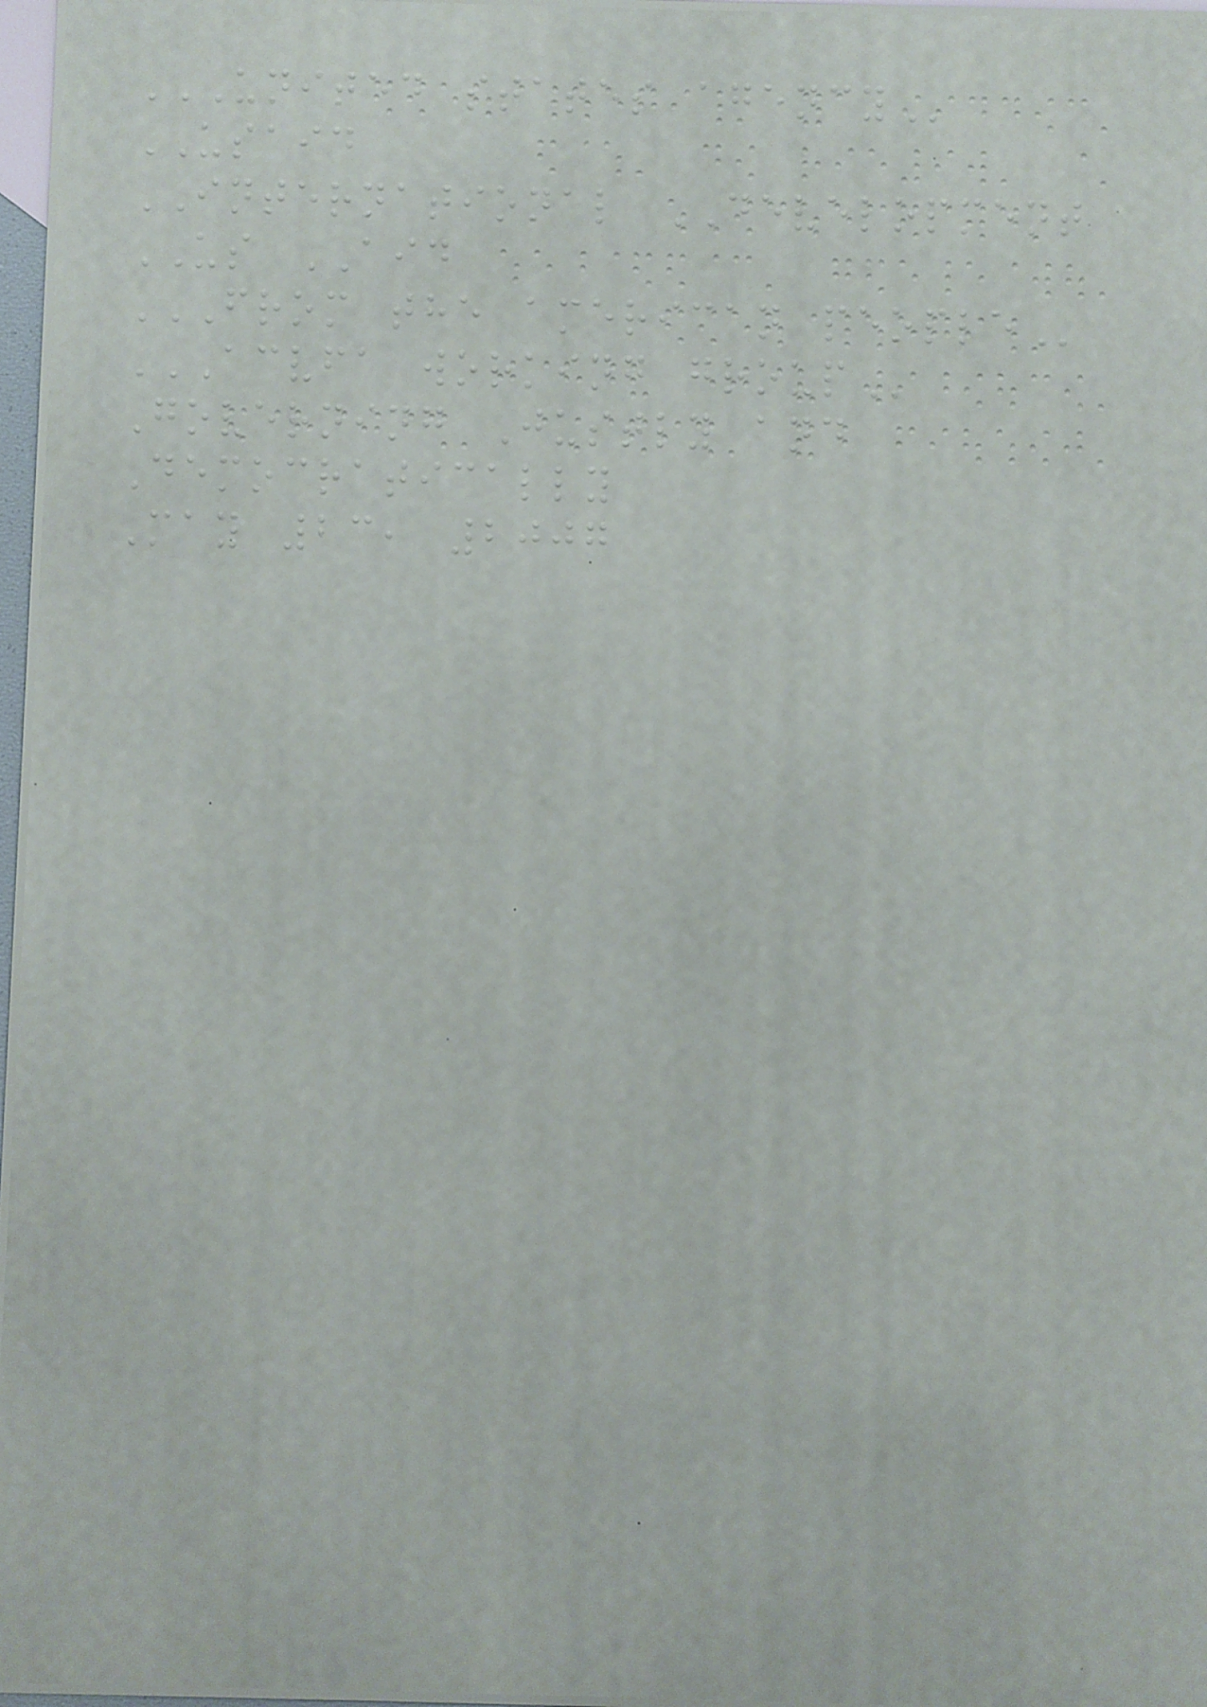UNITED STATES AGENCY
USAID
INTERNATIONAL DEVELOPMENT
US AID
FROM THE AMERICAN PEOPLE
ACVFA WORKING GROUP
Governing Justly and
Democratically
May 23, 2007
